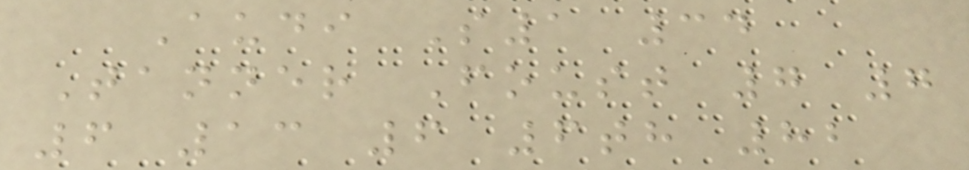Audi S1 34
Tanner Foust 7 7
6 13 6 6th 82
